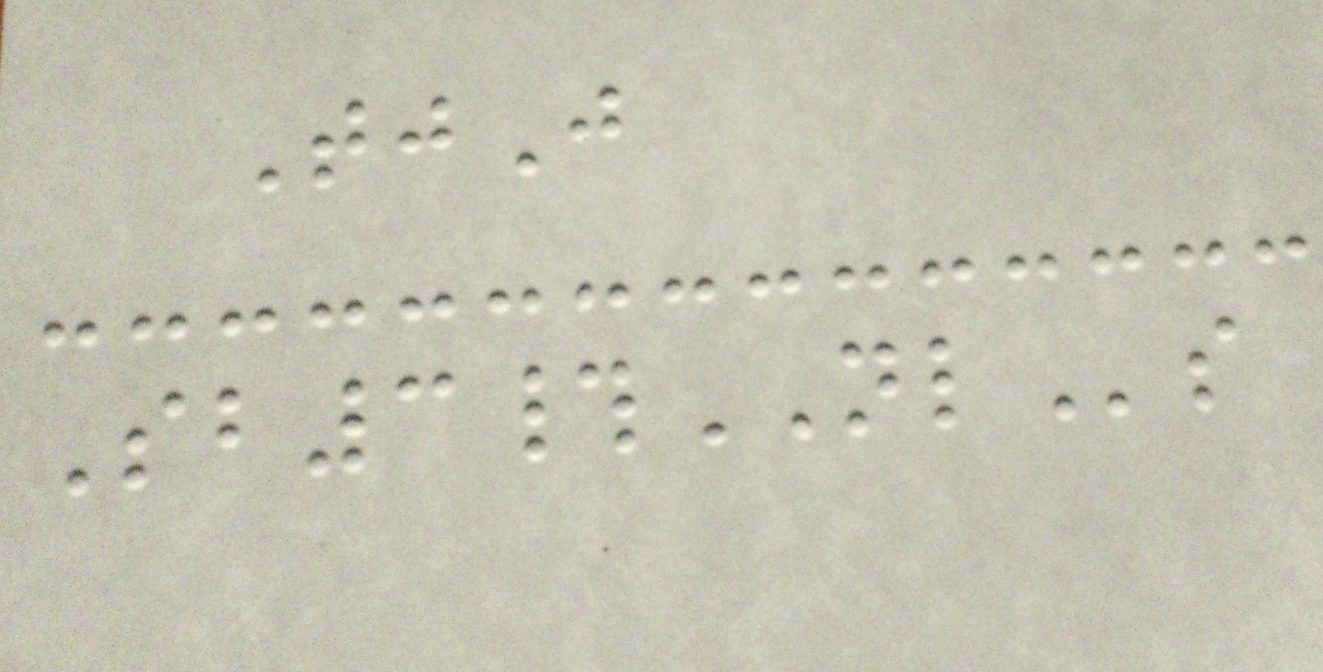TjJ
Sb3#NLs
